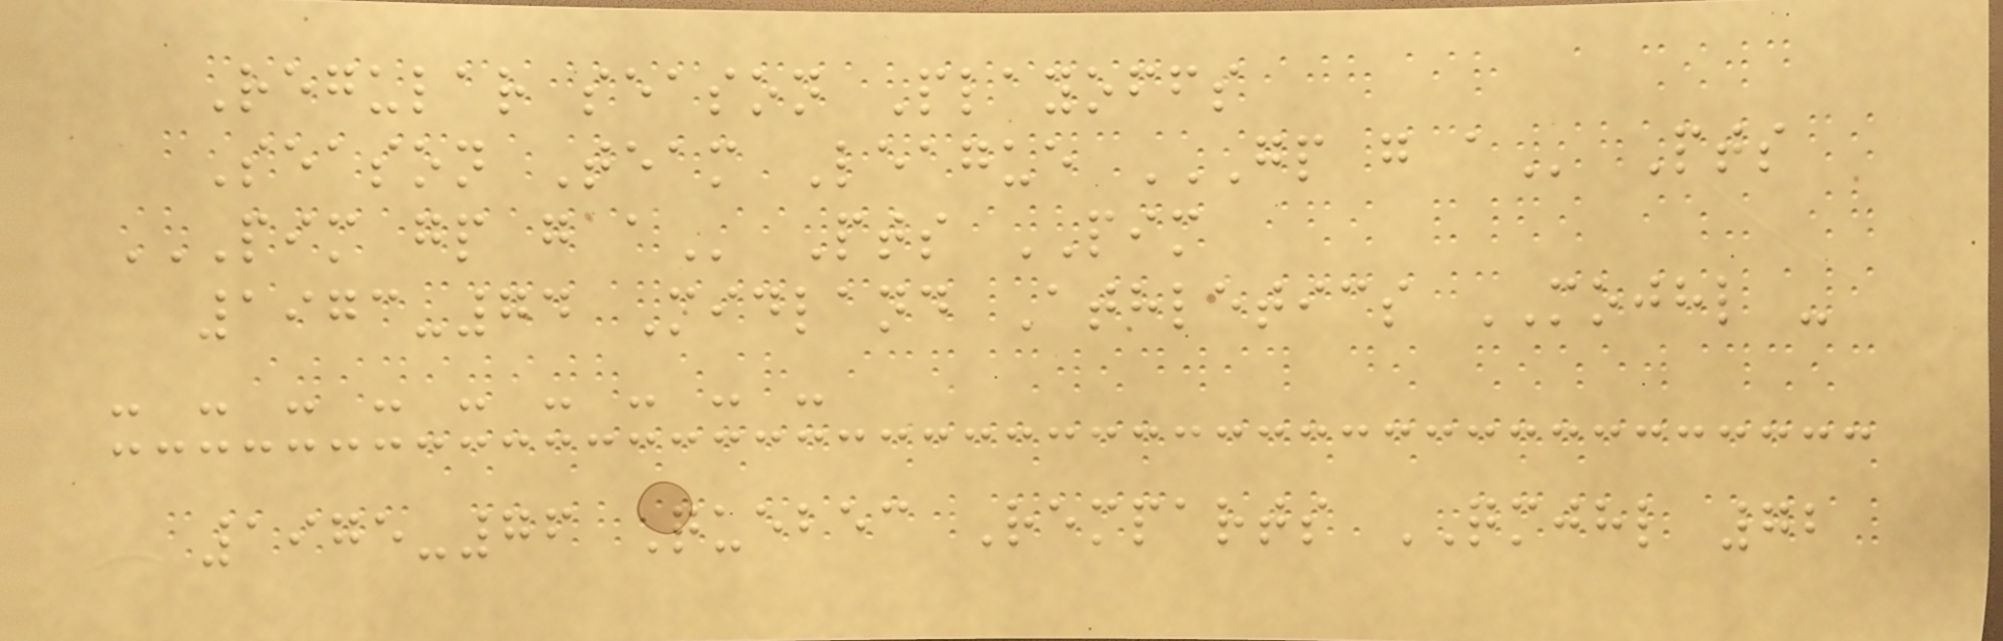Regular season Playoffs
Season Team League GP G A Pts
PIM GP G A Pts PIM
1973-74 Midland Athletics MOJHL -
- - - - - - - - -
1975-76 Quebec Remparts QMJHL 72
